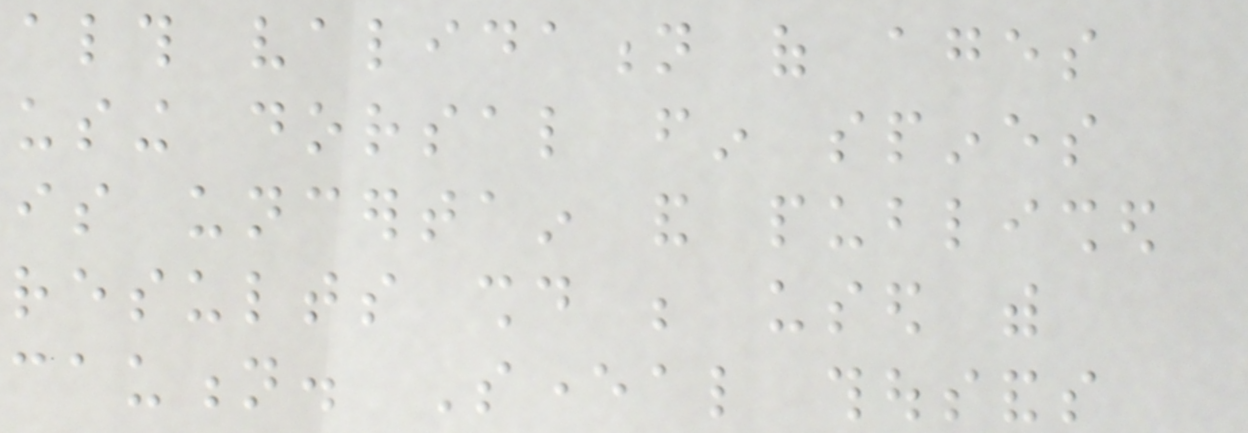although validation of ages
using dorsal fin spines
is uncertain and published
results should be used with
caution. Several thousands
